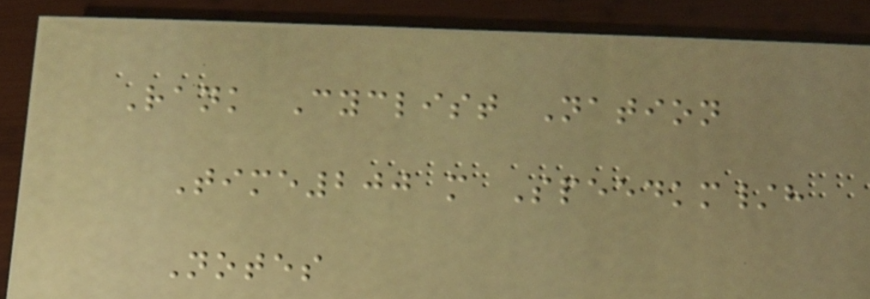Rank Cyclist Nation
Time200 m Speedkm/h
Notes
